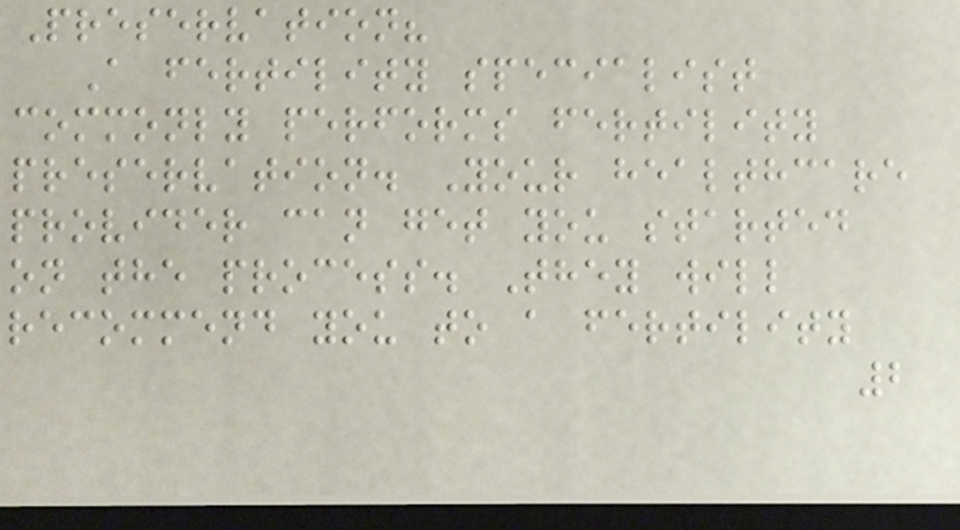Preservation?
A fertility specialist
commonly performs fertility
preservation. Your healthcare
provider can get you started
on the process. They will
recommend you to a fertility
2
